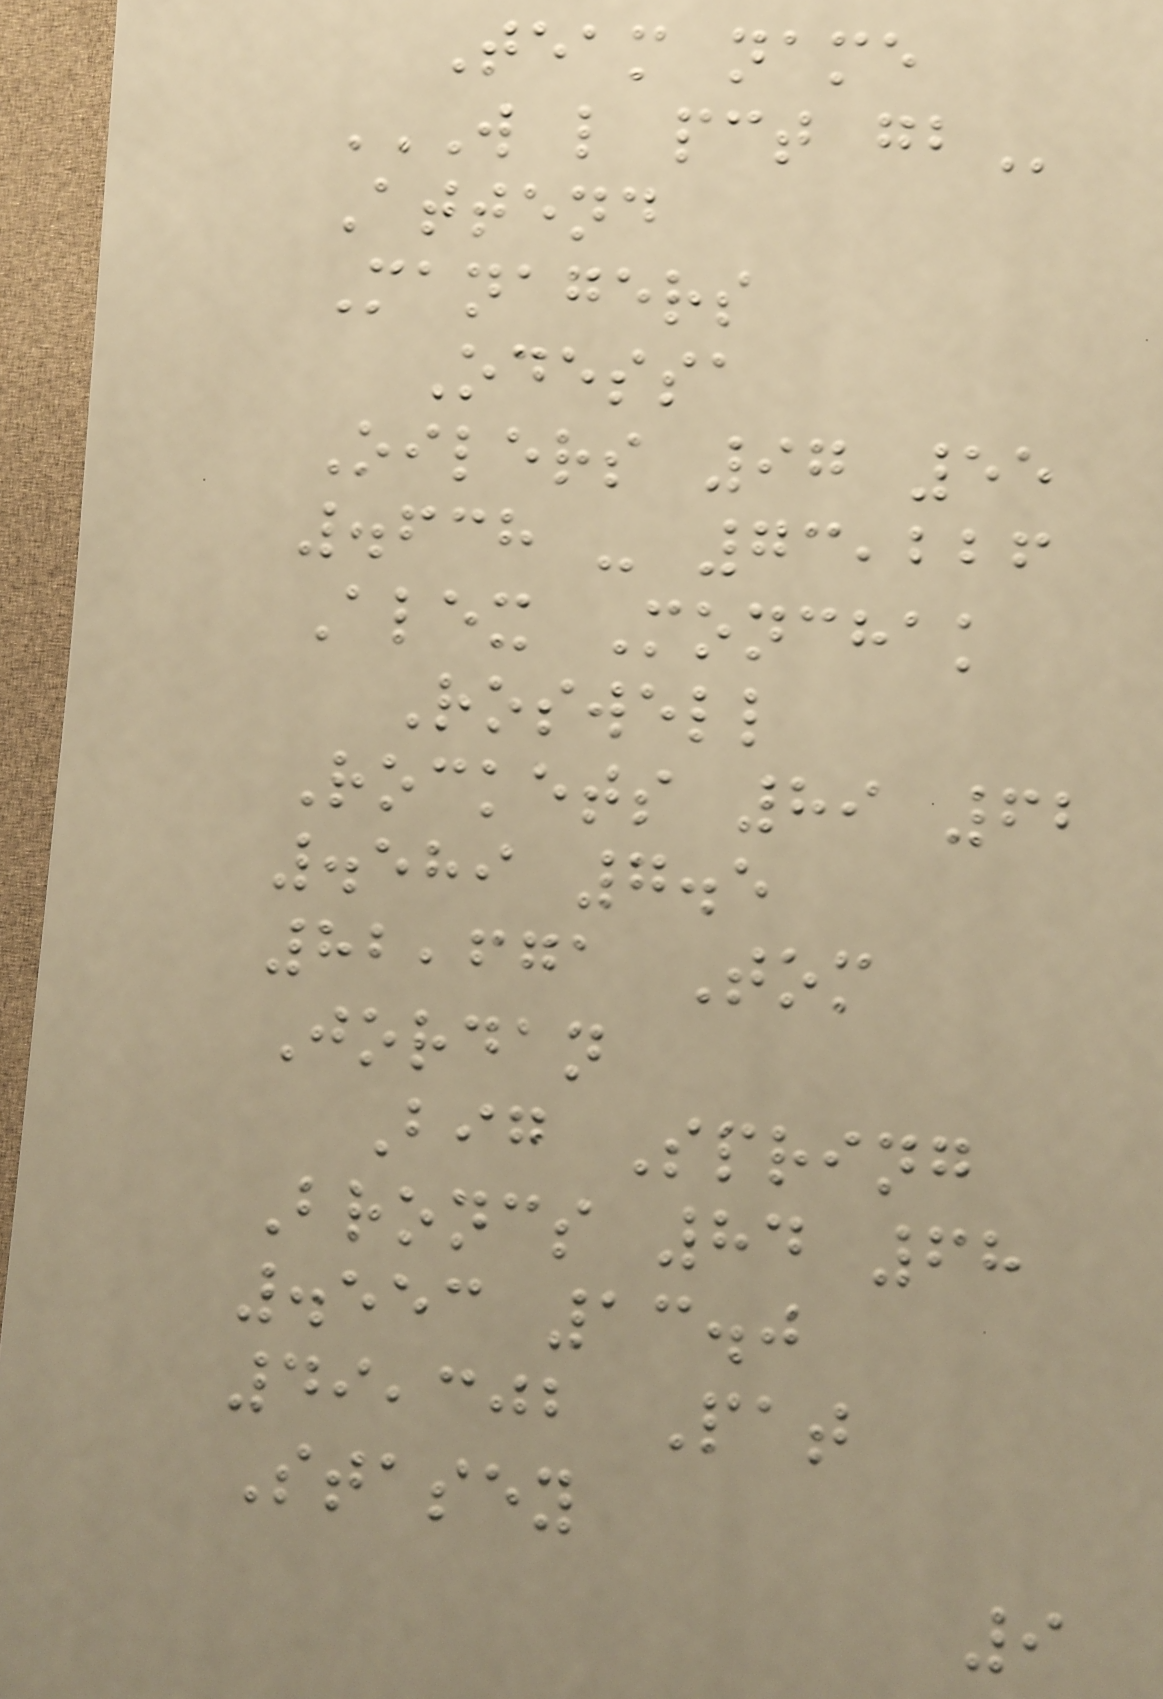Team name
W L PCT GB
Attend
Managers
Odessa
Oilers 97 55
.638 - 73,226
Alex Monchak
Roswell
Rockets 89 62
.589 7.5
82,671 Tom
Jordan
Big Spring
Broncs 84 68
.553 13.0
49,302 Pat
Stasey
9
